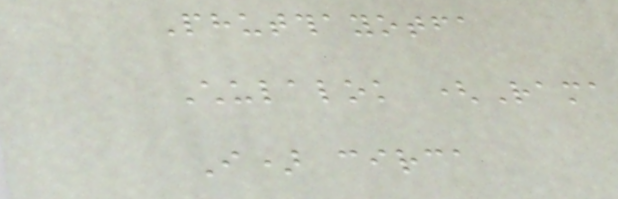Phutthayotfa
Chulalok (Rama
I) circa
